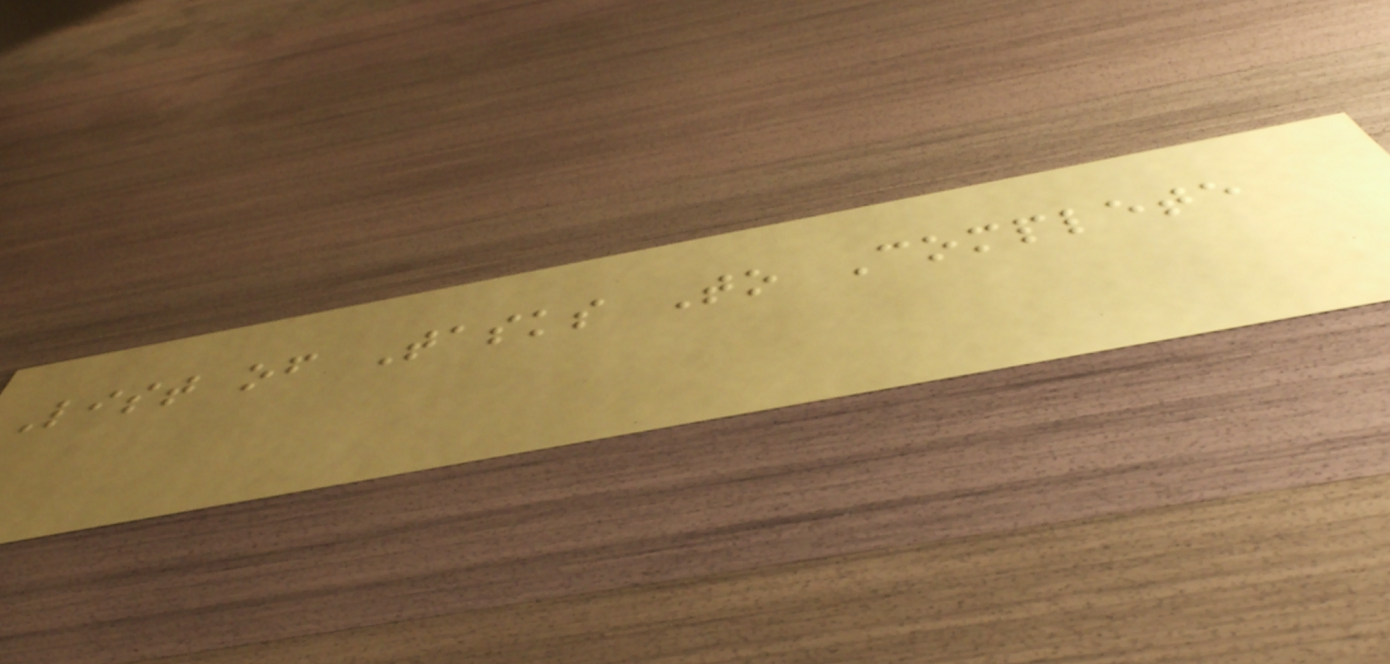List of Tasks To Complete
